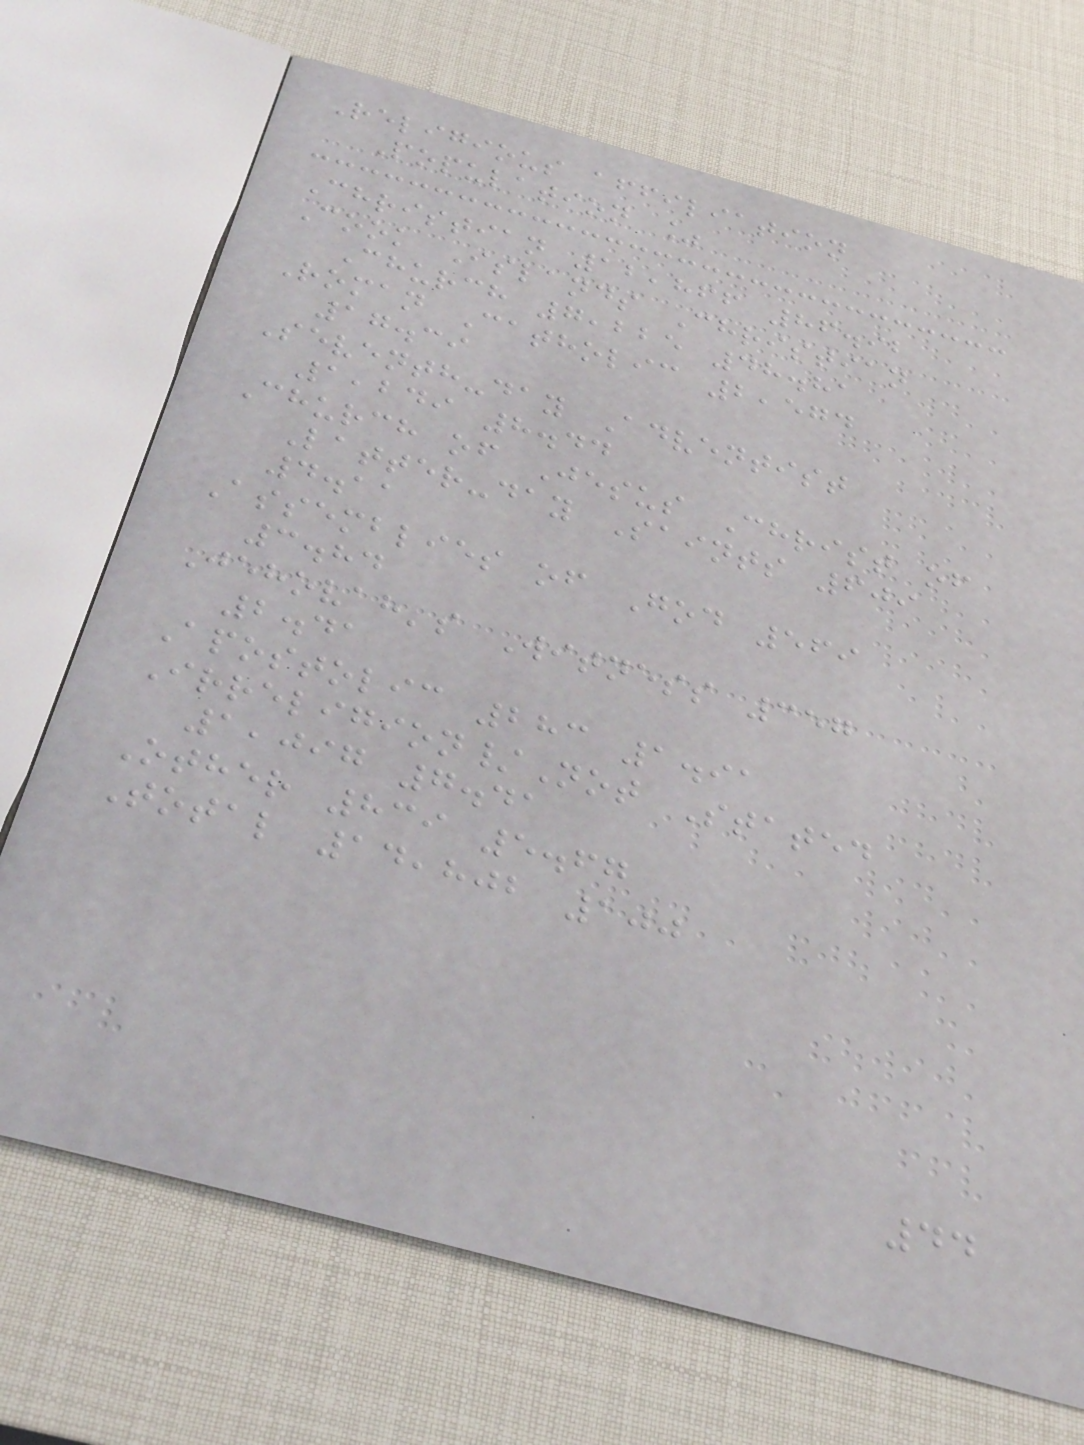Religious affiliation
Population %
Christian 12,866 86.92
Cook Islands Christian
Church 7,225 48.81
Roman Catholic 2,574
17.39
Seventh-day Adventist
1,249 8.44
Church of Jesus Christ of
Latter-day Saints 609
4.11
Assemblies of God 569
3.84
Jehovah's Witness 357
2.41
Apostolic 283 1.91
Irreligion/Not Stated
1,097 7.41
Other 839 5.67
Total 14,802 100
44
